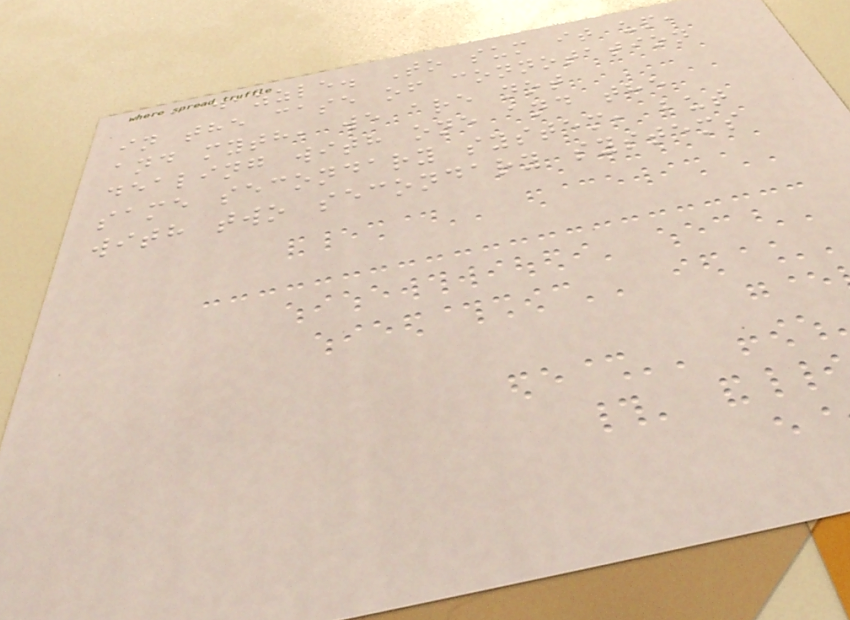a dazzle. To sum it up,
in the case of connotation
and myth, we are not
dealing with one and the
same secondary system, but
with two secondary systems
